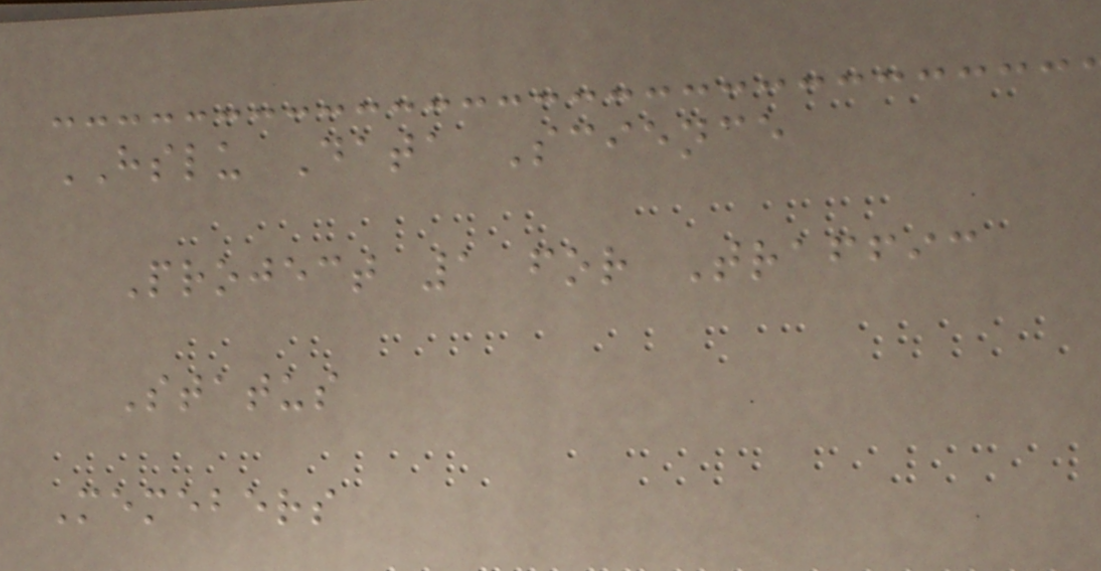HSLU Data Science
Project 1 for Traffic
Status
Memebers
